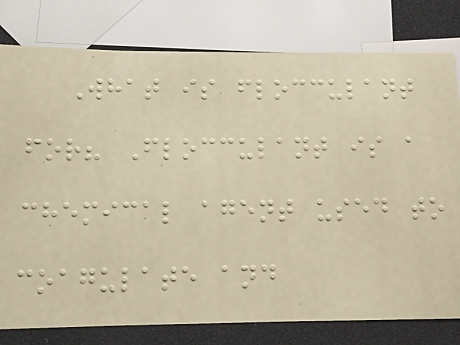What is flocculant
for? Flocculant is a
chemical agent used to
coagulate and
